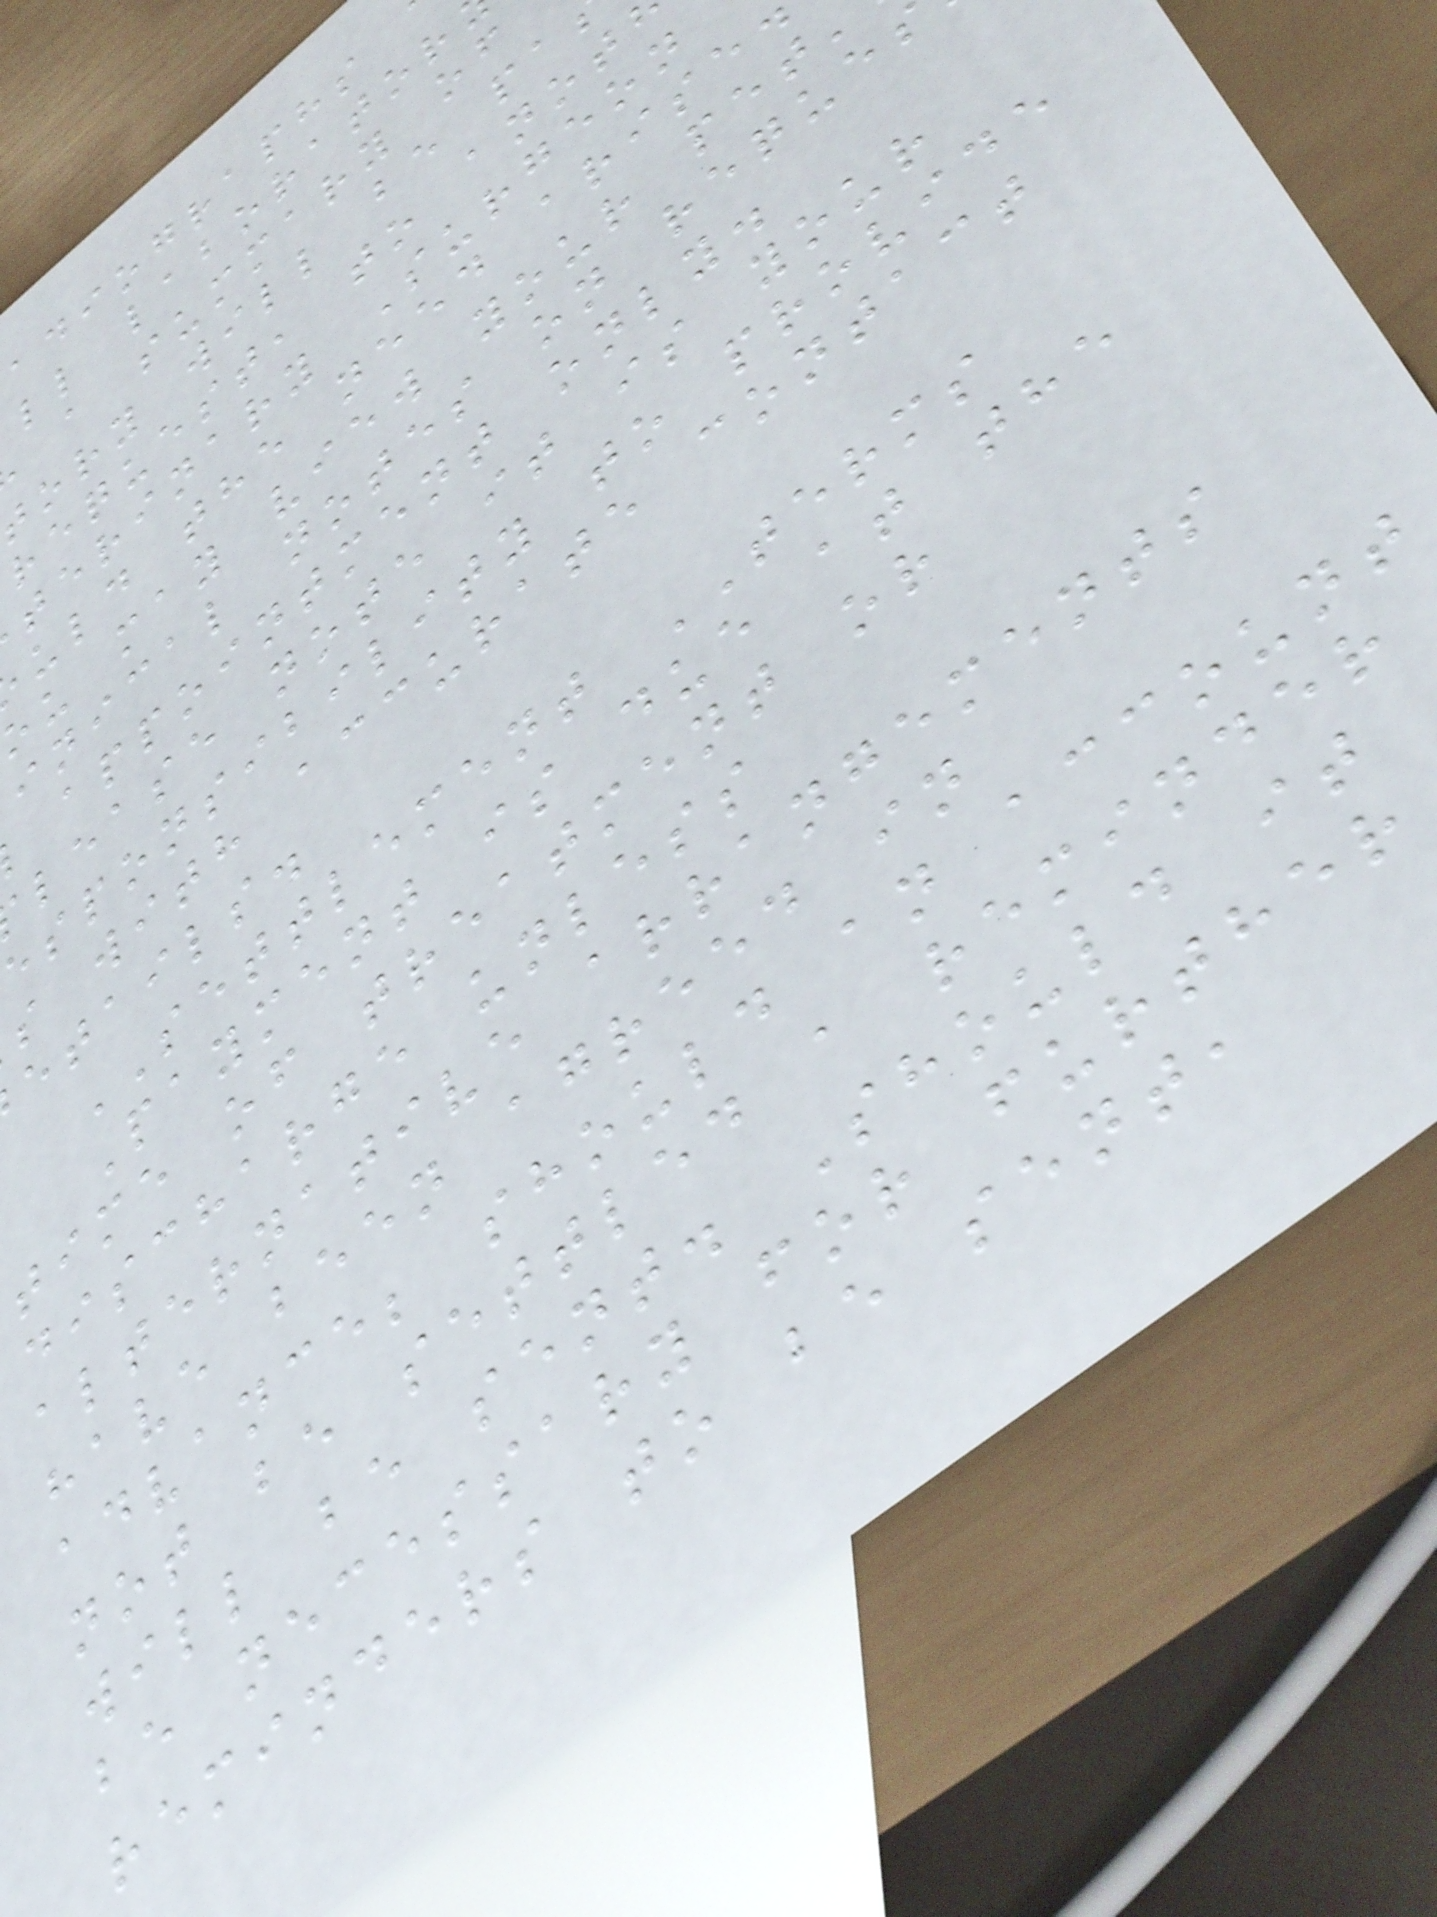adiographs
ll laborator
a summary of
ory will be pa
request, to anot
terinary Surgeon
uld the need arise
ou may view your pet
inical notes on reque
appointment only.
lease note it is your
esponsibility to provide
s with accurate contact
etails.
SETTLEMENT TERMS
Payment is due at the
time of treatment or
discharge unless
alternative arrangements
have been agreed in
advance; should an account
not be settled a reminder
will be sent. Should it
be necessary for further
reminders to be sent,
